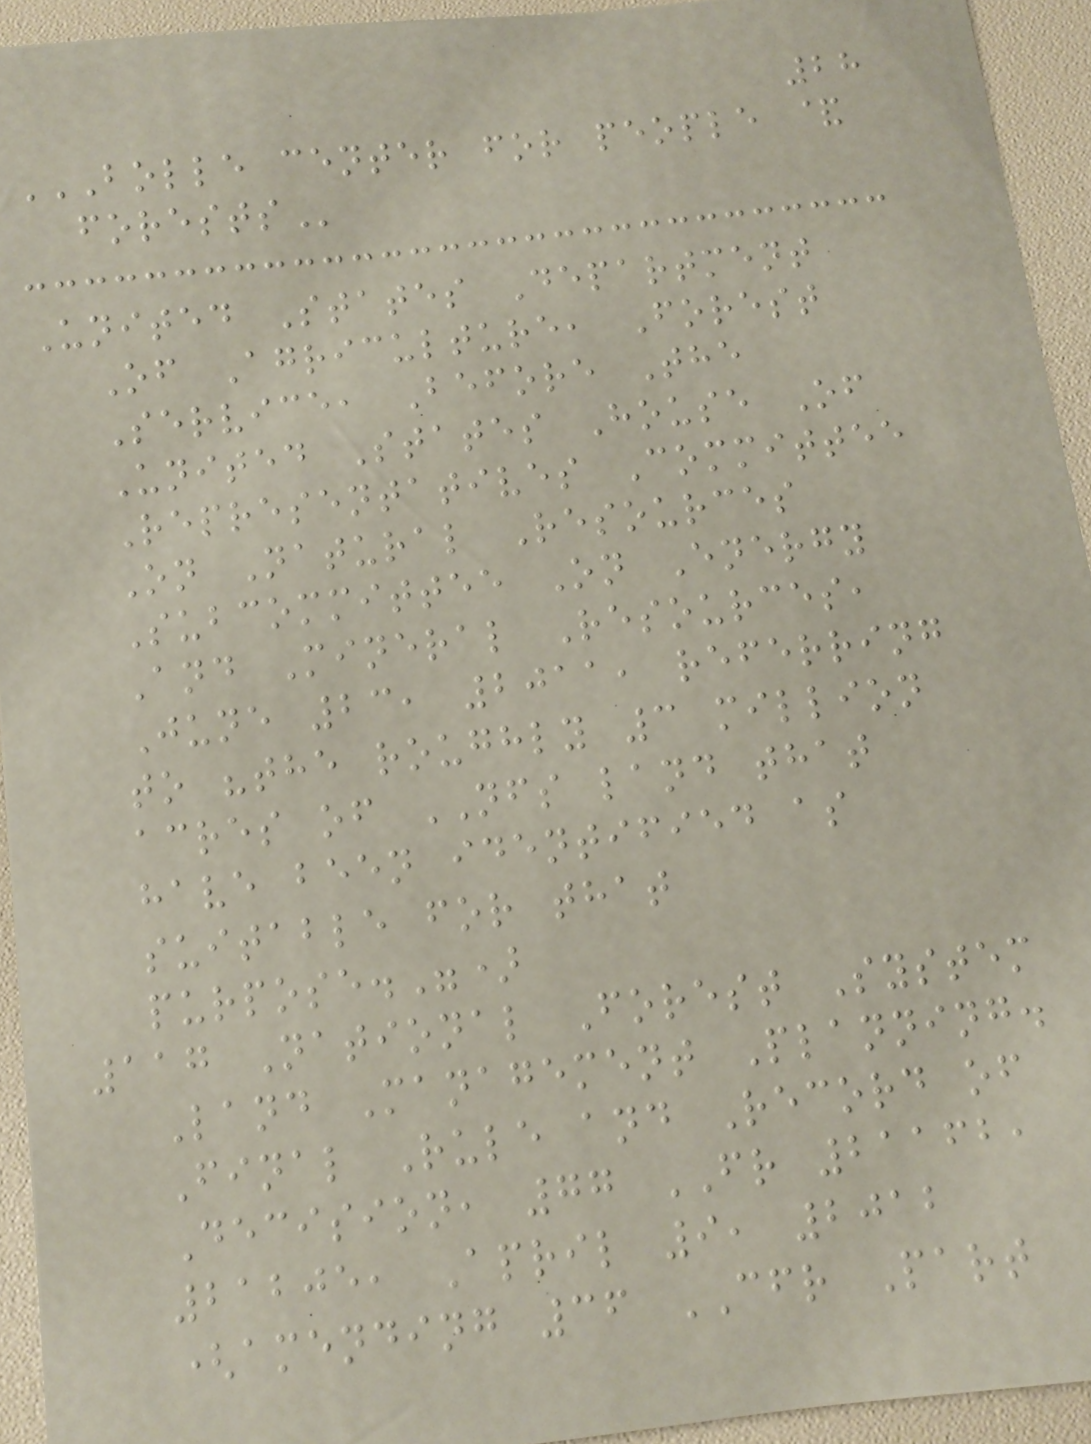28
BOLLE CENTER FOR PEOPLE &
FORESTS
United States Department
Of Agriculture, Forest
Service, Before The
United States House Of
Representatives Committee
On Natural Resources
Subcommittee On Energy
And Mineral Resources,
June 23, 2011, referring
to "the roughly 3 million
acres of NFS land that
have been identified as
suitable for that
purpose.")
117 National Forest System
Land Management Planning.
Final Rule and Record of
Decision, 77 FR 21162,
21205, April 9, 2012
(amending 36 CFR Part
